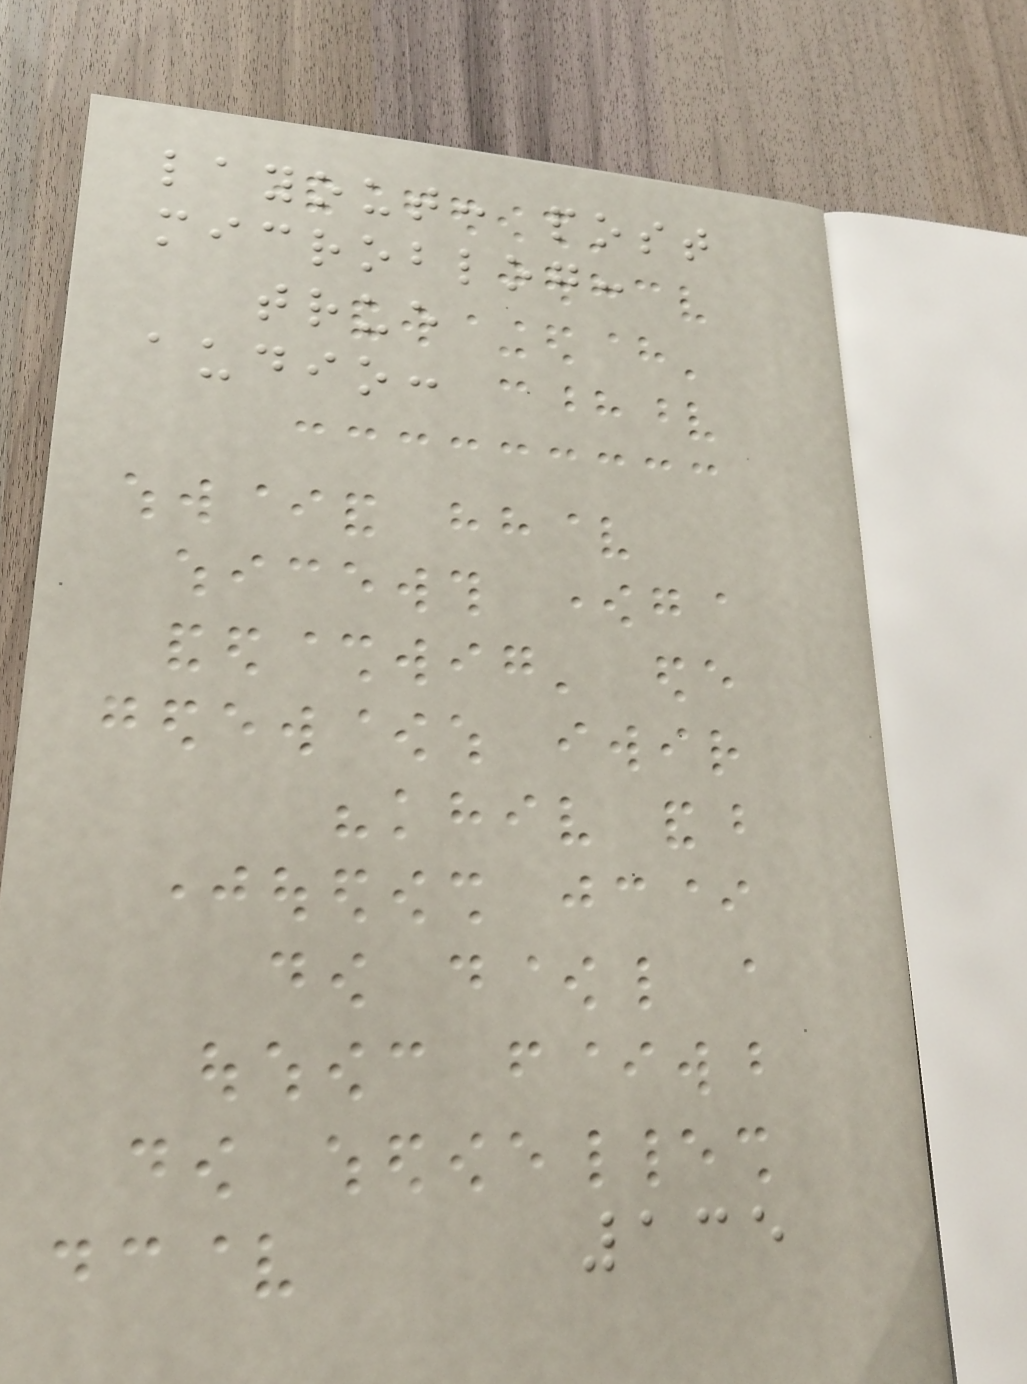layout: post
microblog:
true
audio:
135
